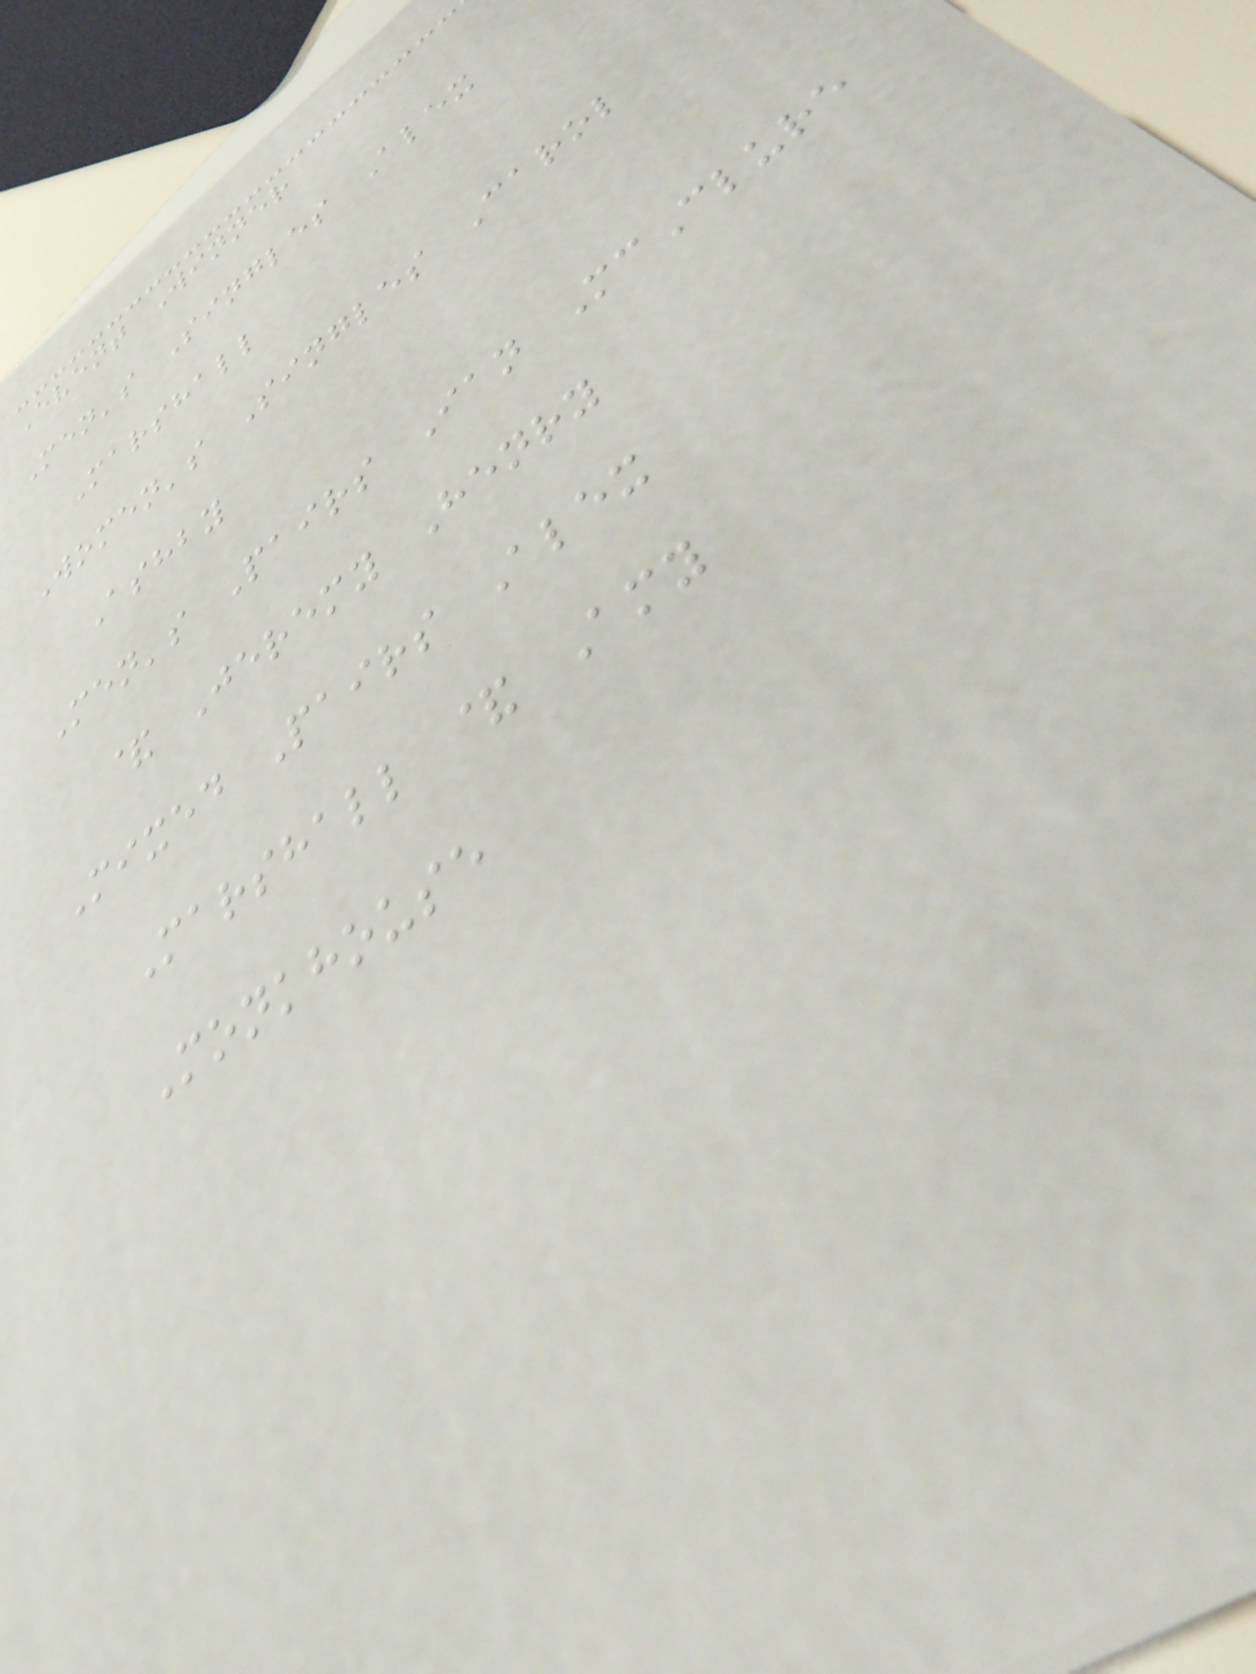Event Winner
Men's Singles Alex
Marshall
Women's Singles Carol
Ashby
Men's Pairs Ian McClure
& Jeremy Henry
Mixed Pairs Alex
Marshall & Amy
Monkhouse
